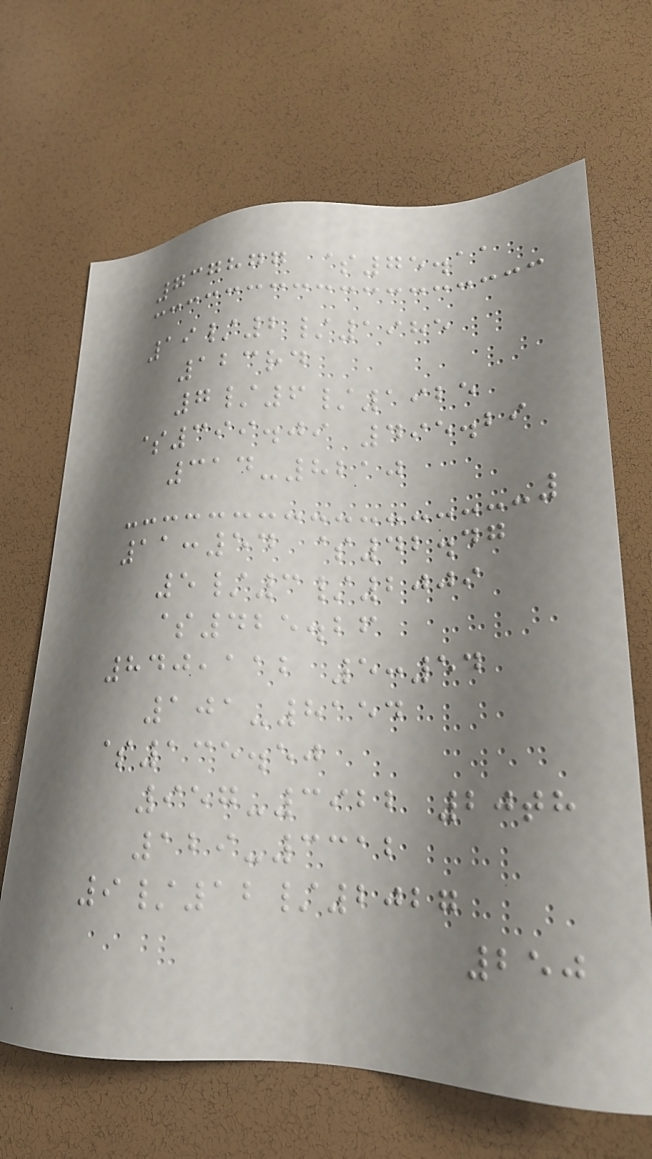737877 $75.11
19/2/1985
123rd
7/6/1925
$399.09 495.29
314-8210
11:54 $42.47
5/3/2009
$425.26
840,112 5:54
101-8154
$135.50
957-3922 20th
129-3312
9/12/2027
250
